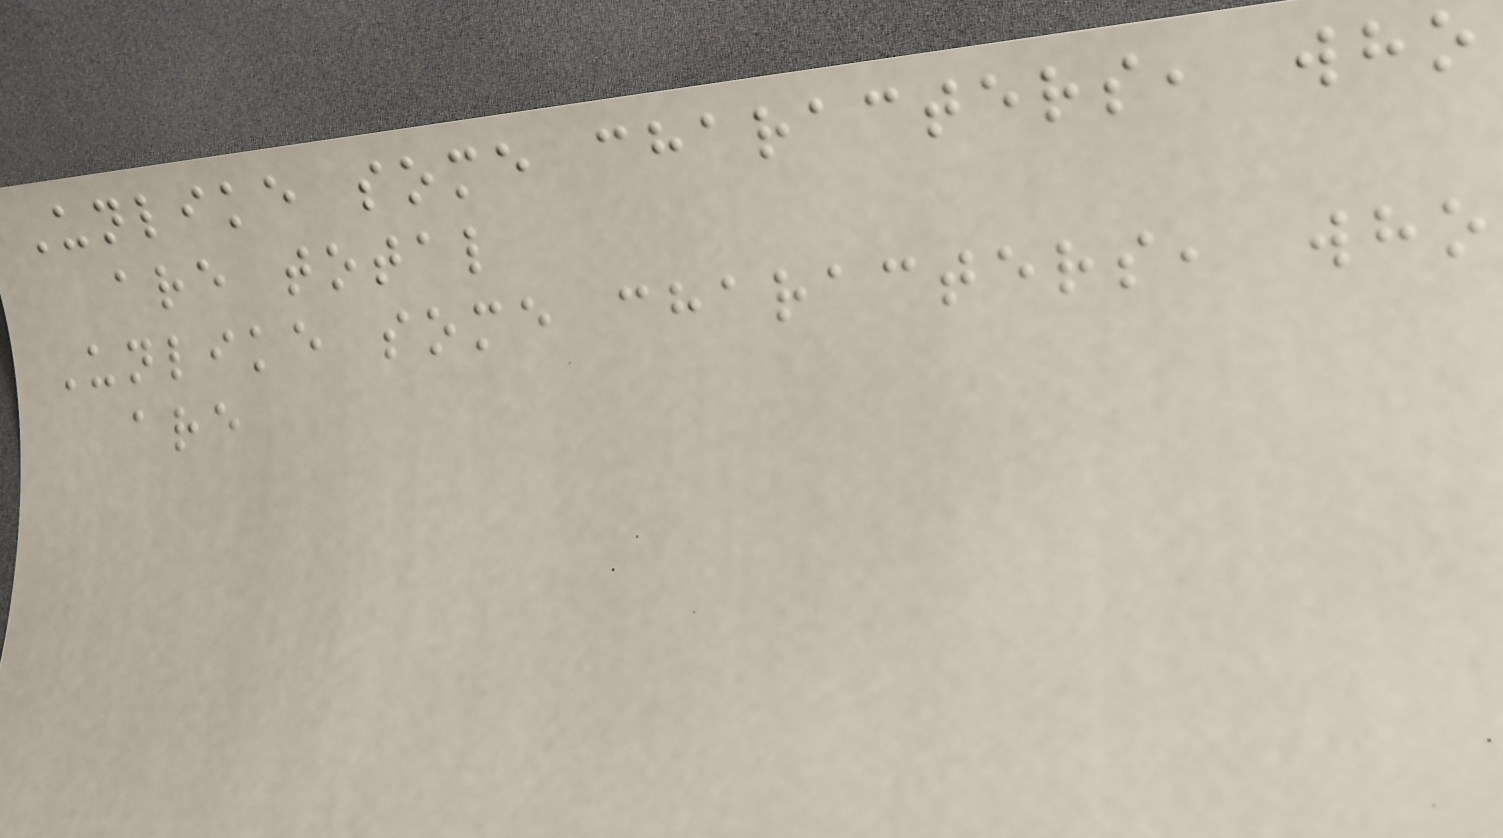Unlike some characters, who
are total
Unlike some characters, who
are
